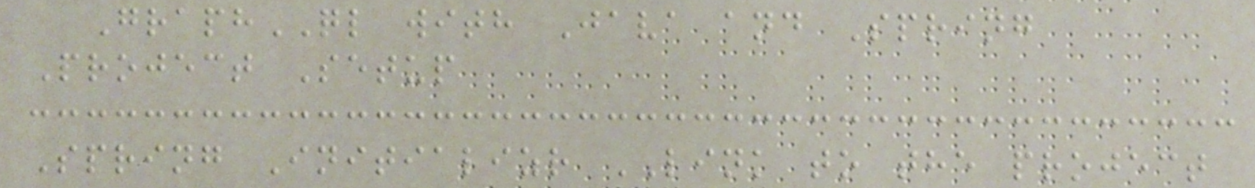GraphQL with Java and Spring
Project Setup
Spring Initializr LINK to the project
